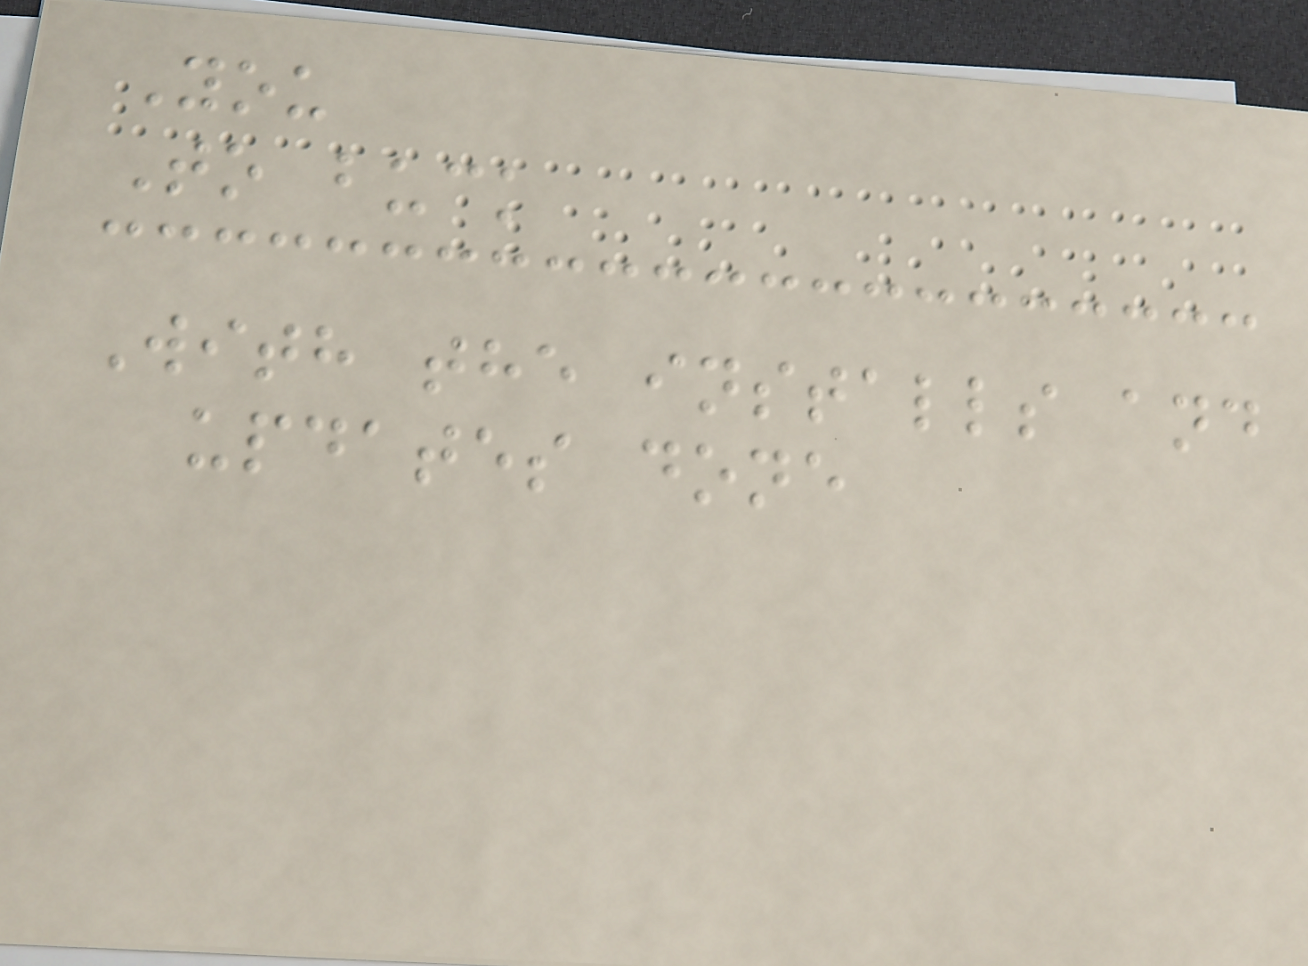You
To buck
With the installs and
updates done
